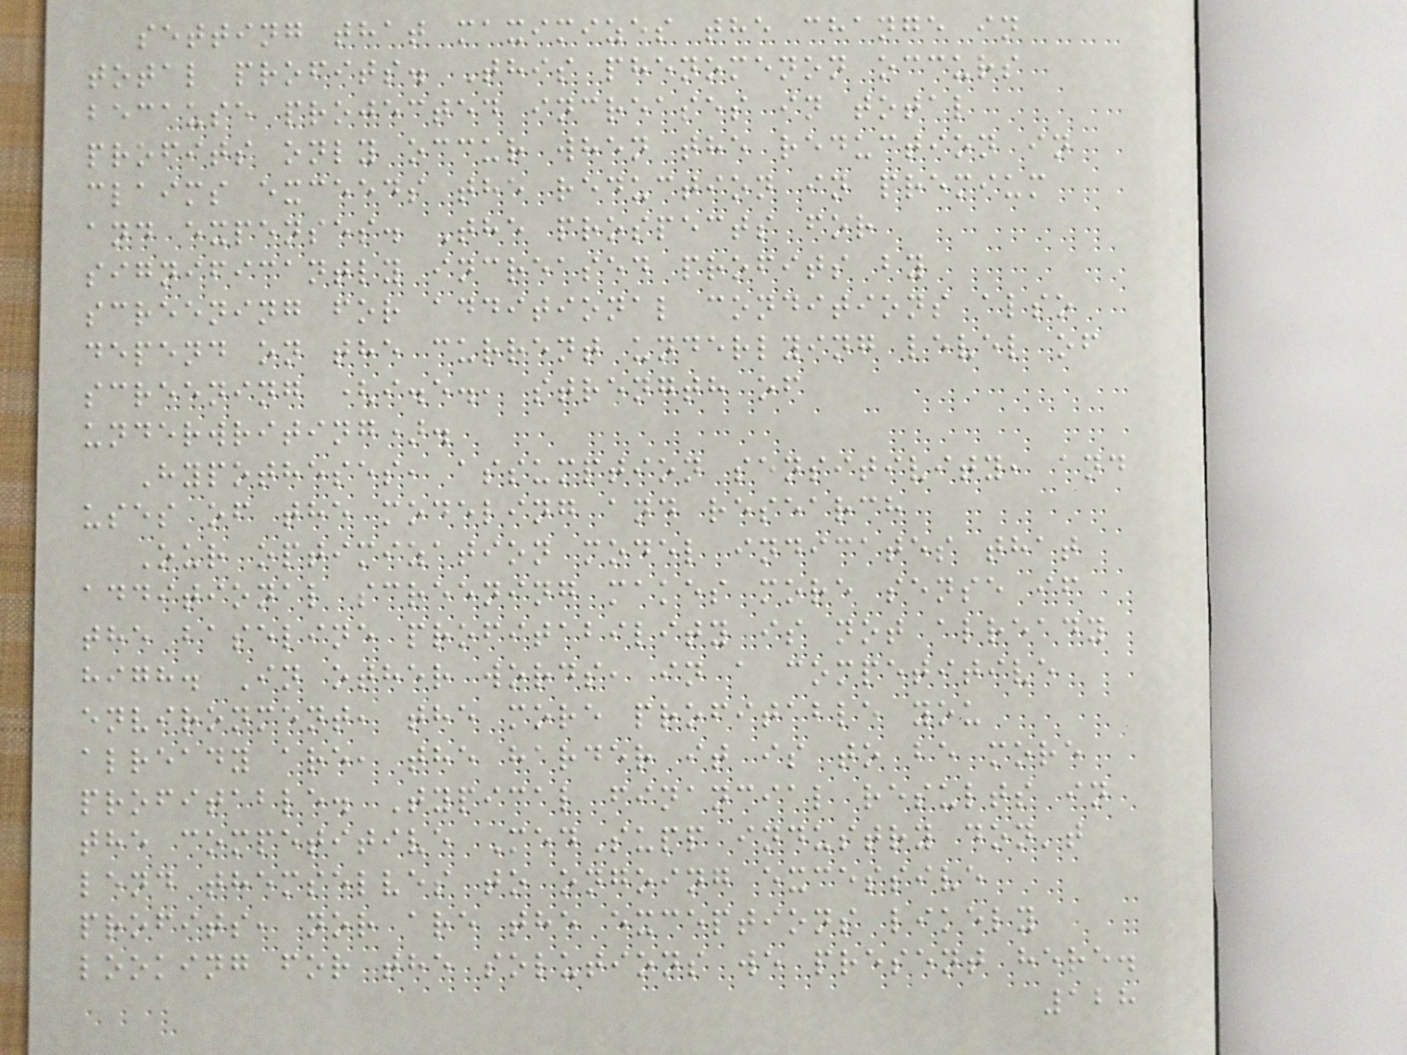setting that maximizes the change in
total profits. This phenomenon occurs
because projected increases in total
profits only occur when the reduction in
claims exceeds the reduction in premium
and expenses. The prospects for
significantly increased profits by
screening for additional conditions also
depend on the current underlying level of
screening (i.e., strength of
underwriting).
Hypotheses, assumption sensitivity, and
uses of the modeling and research
Our optimization model indicates that
additional screening makes more sense if
the baseline profitability is not already
high. In other words, in a competitive
environment, the more profitable you
already are, the harder it is to be more
profitable. Typical financial results in
the competitive MedSupp industry don't
lend themselves to ongoing excessive
profits, nor are the exceptions likely
looking for the solutions we present here.
128
